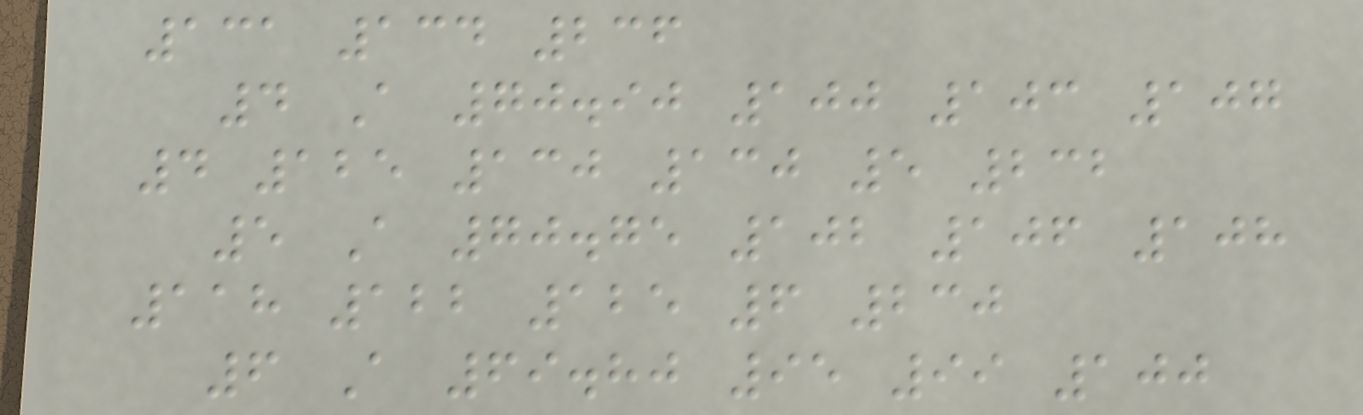131 134 236
4 A 70.90 100 103 107
4 125 130 130 5 232
5 A 70.75 102 106 108
118 122 125 6 230
6 A 69.80 95 99 100
